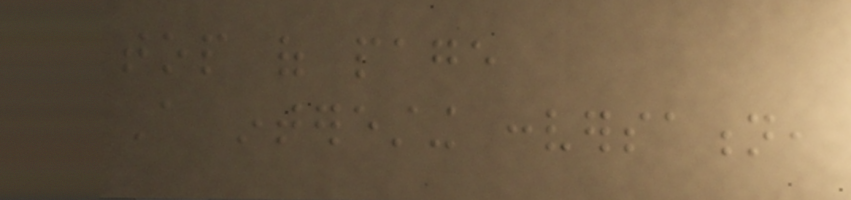top of page
A interesting conversation,
